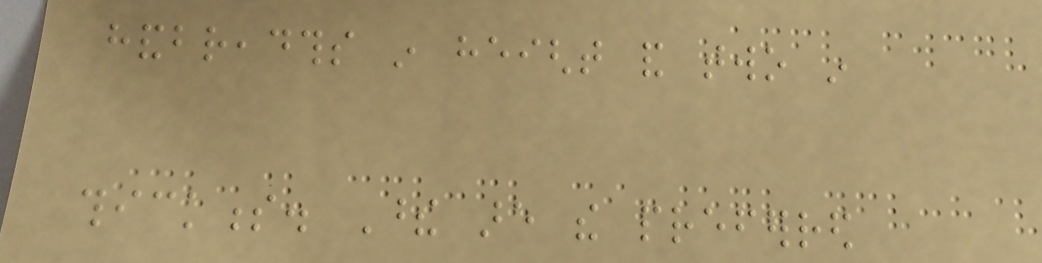handbreadths in height and two in
thickness. These are the preferred
